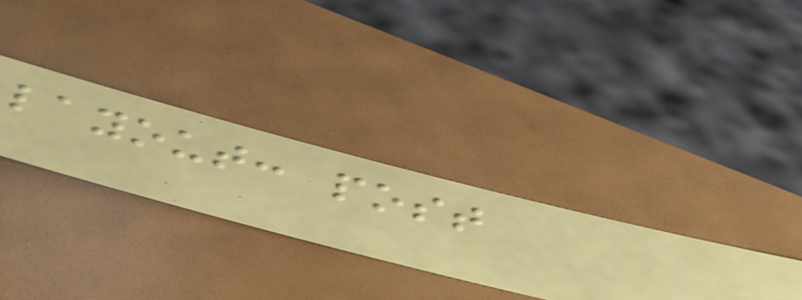layout: post
